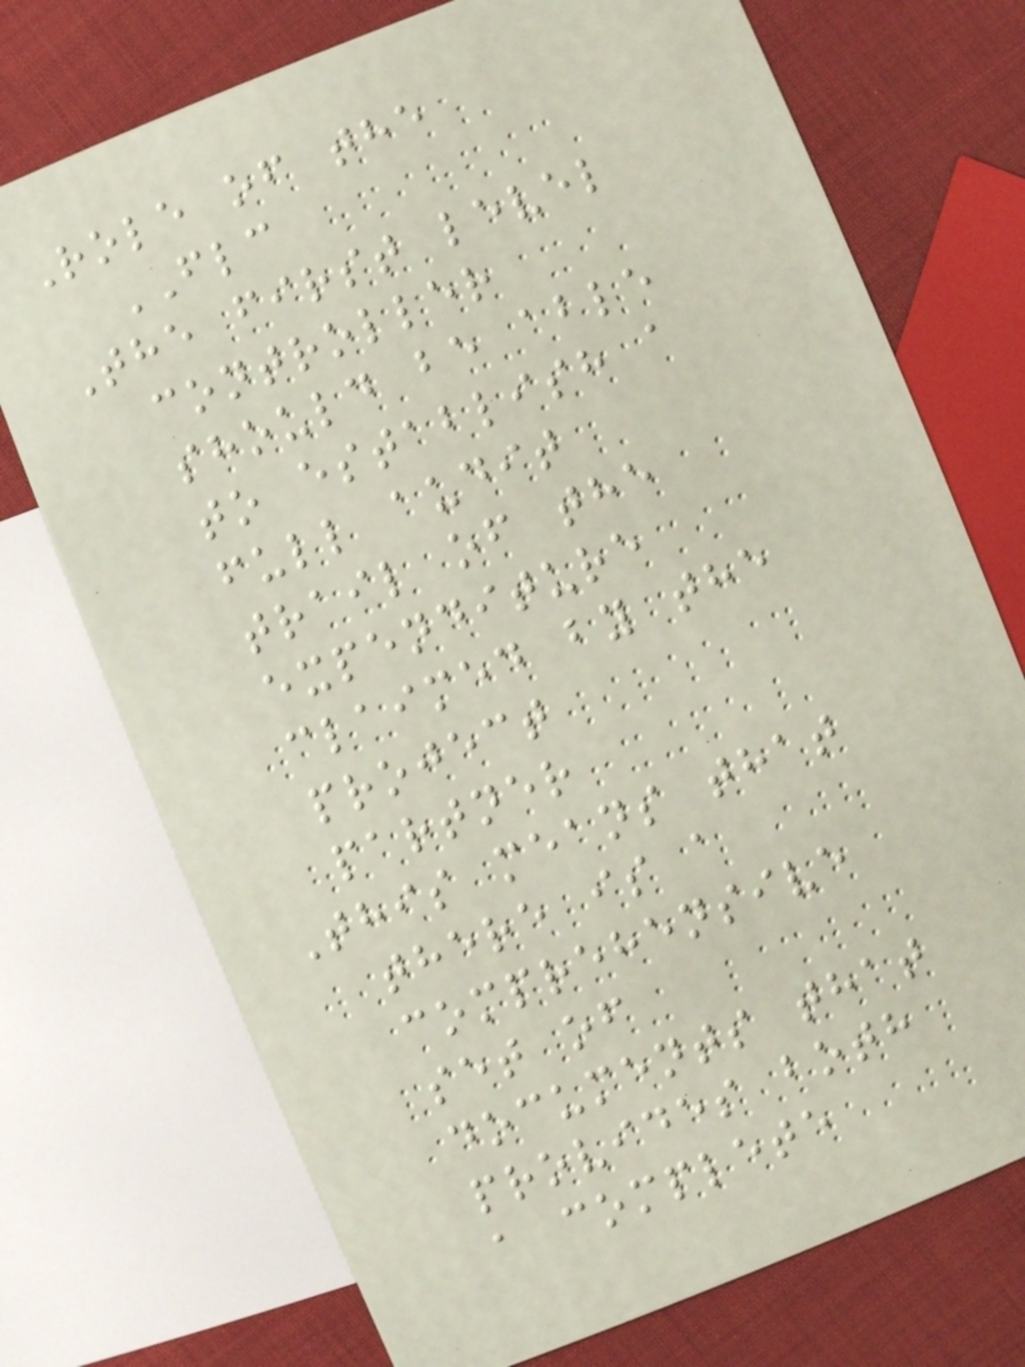Role of the
FLC
The first level
controller
should be able
to establish a
full audit
trail of the
expenditure
claimed by the
project
partner
This means that
there is a
comprehensive
set of
documents that
provides both
a complete
